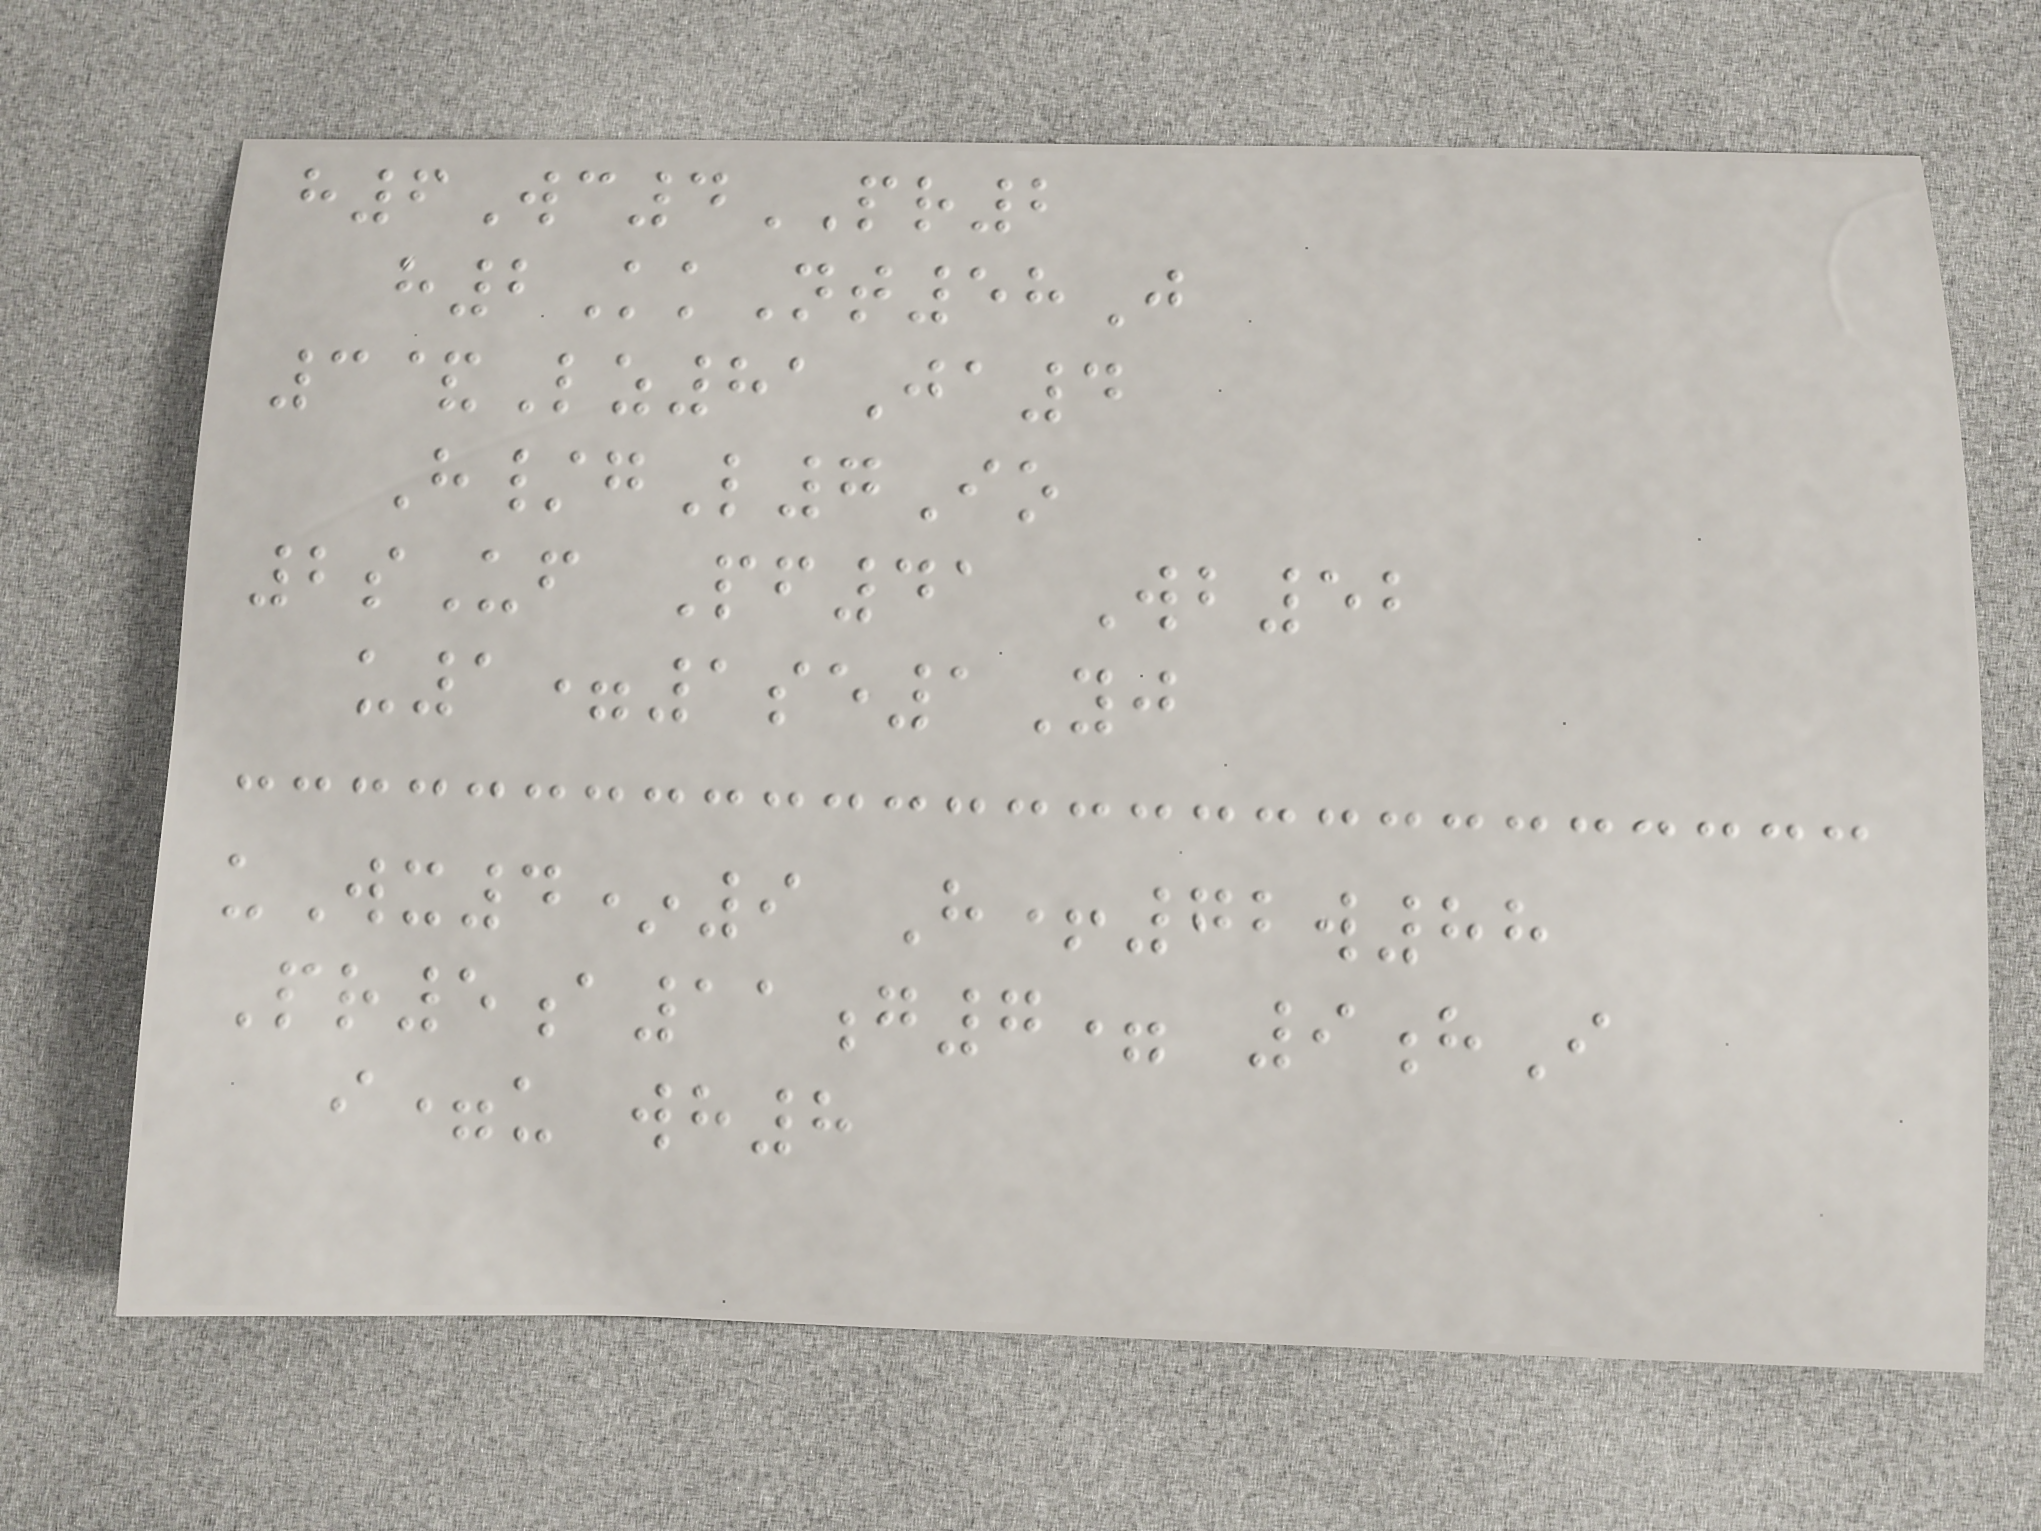h6Wc4PR2
h2KkNt58J
3&Lz81Ja4
H/gL7Io
2sUf Pf41 Wb52
u1=1se1Yj
uWx4*9 H+72w88
Pr5a11g7= 9hI
i=u wh8
